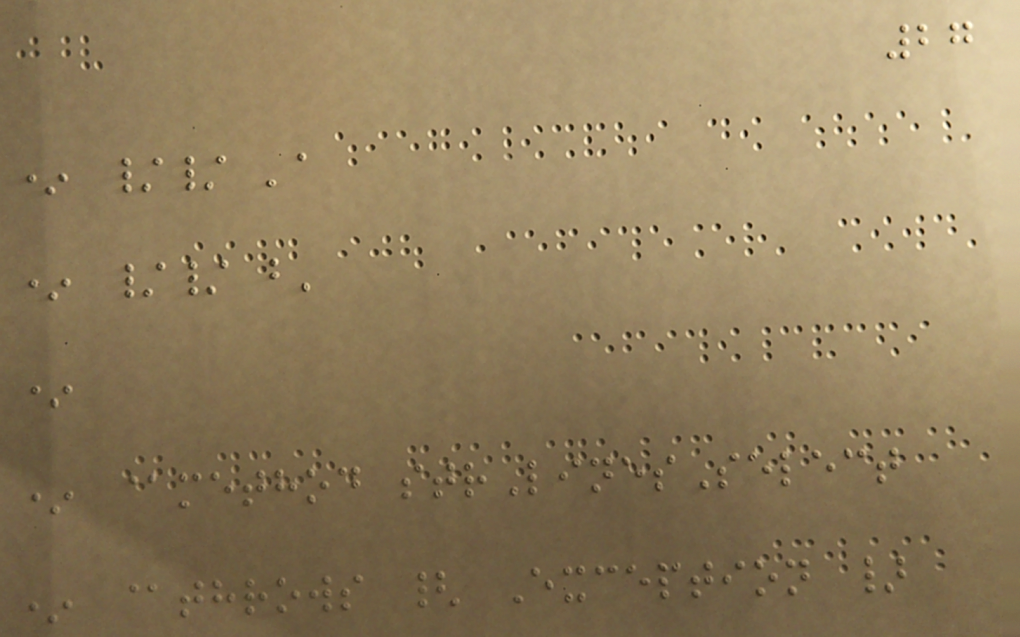27
* // 'a
* // b'
*
* @method strLinesSelect
* @throws { Exception }
